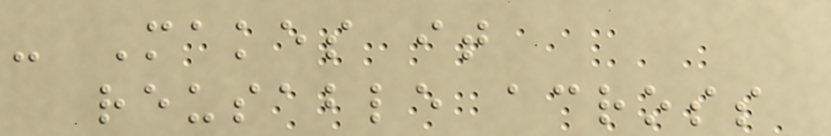- Makes it
reusable across
